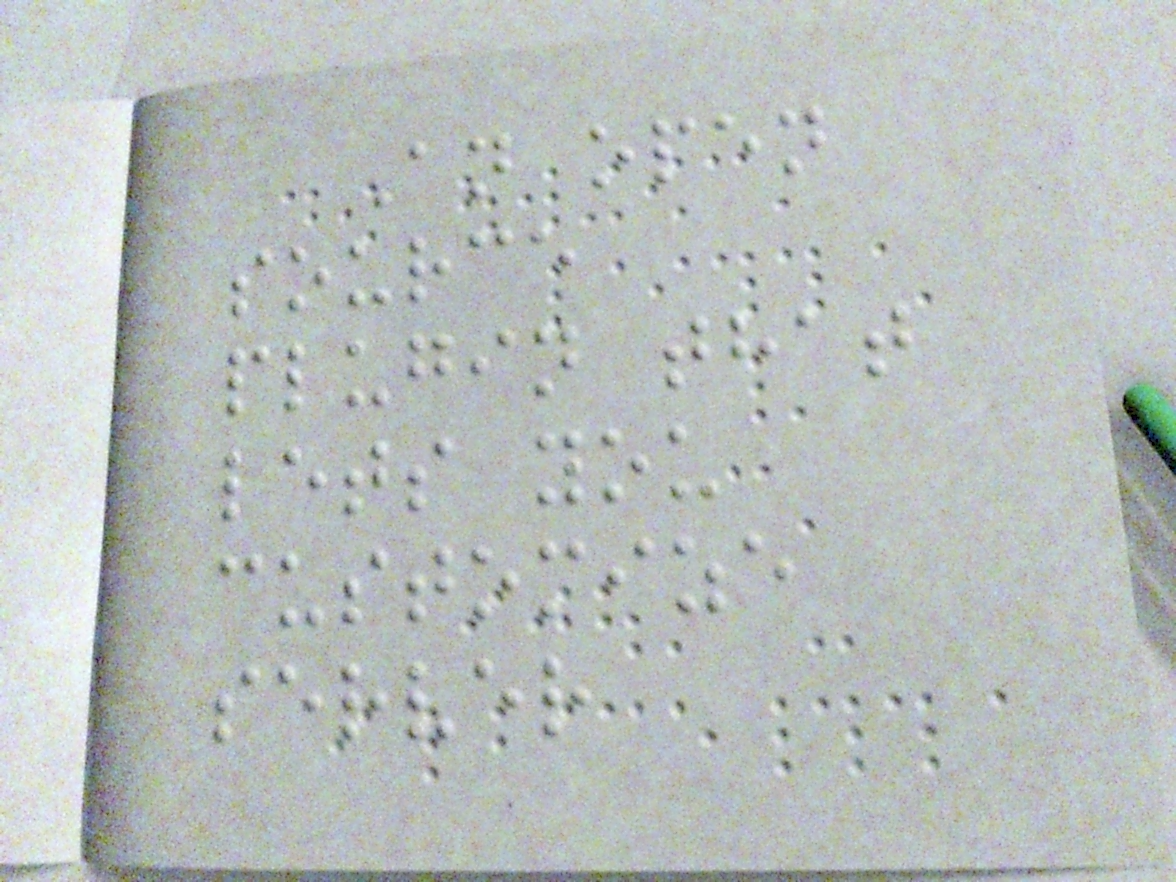An open
source
plugin that
lets you
customize
server
